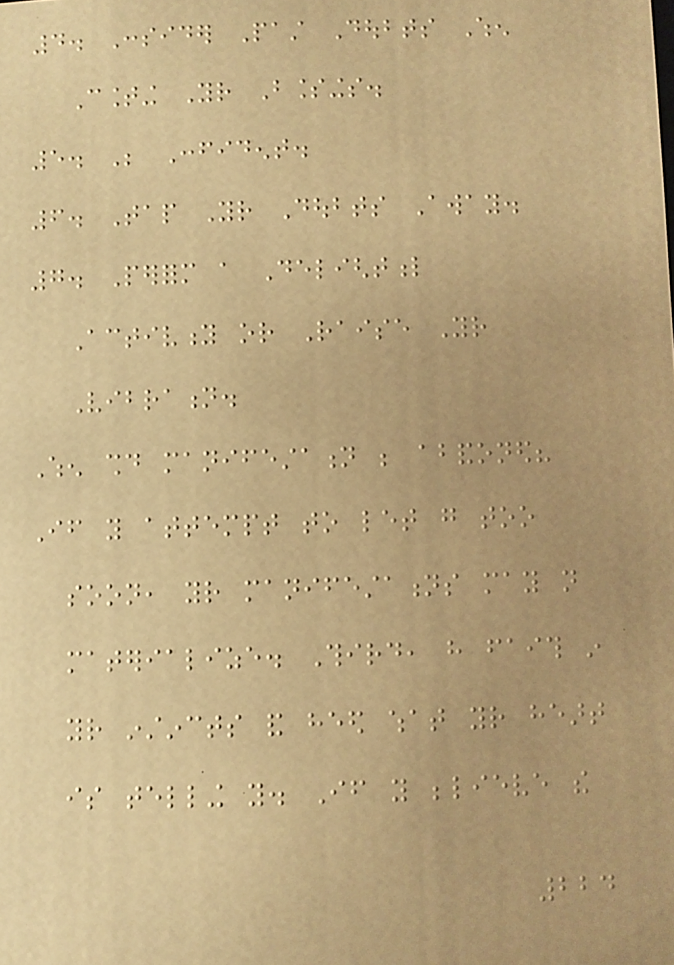4. Consider Past Doubts When
Counting Your Blessings.
5. Be Confident.
6. Tap Your Doubts Away.
7. Perform a Delightful
Activity or Raise Your
Vibration.
When should manifestation be abandoned?
If you attempt to let go too
soon, your manifestations may not
materialize. Third, have faith in
your instincts and heed what your heart
is telling you. If you believe the
224
